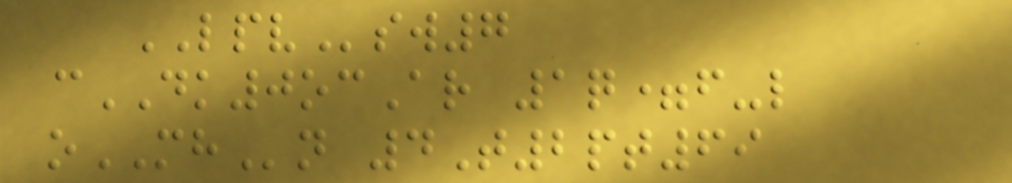LPVsw7
cDK0ocAr 1q=f-l
oMHn 4T2pt69
